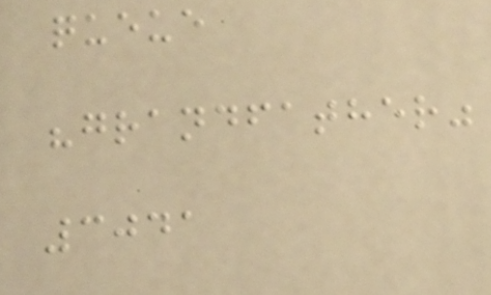queue
"grandfather"
3041
